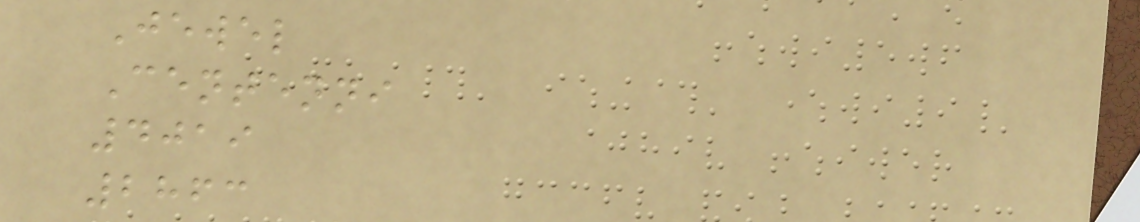Jewel
Centenni
4019
2863
